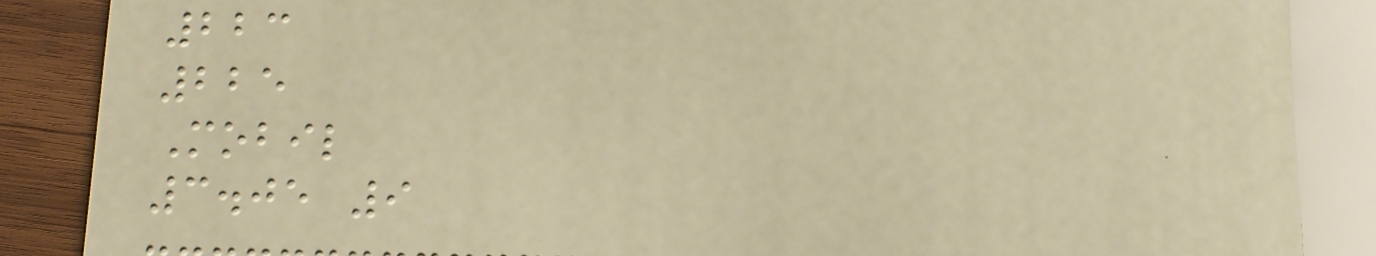223
225
Mobil
3.05 9
